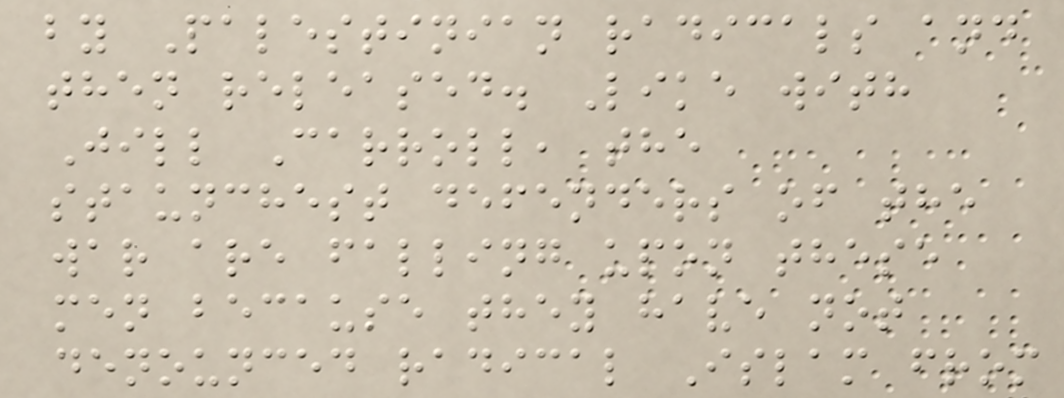by Palestinian radicals and
then released. Like with
Jill Carroll, the
staunchest defenders of the
war are falling upon these
men because they have not
denounced radical Islam from
